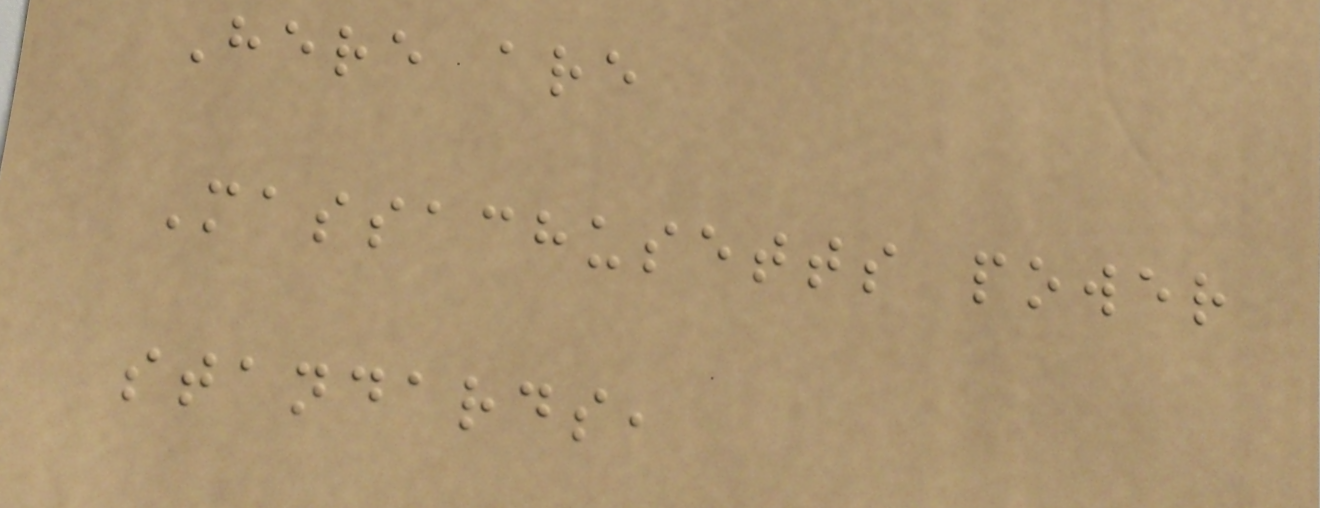Here are
Massachusetts power
standards,
